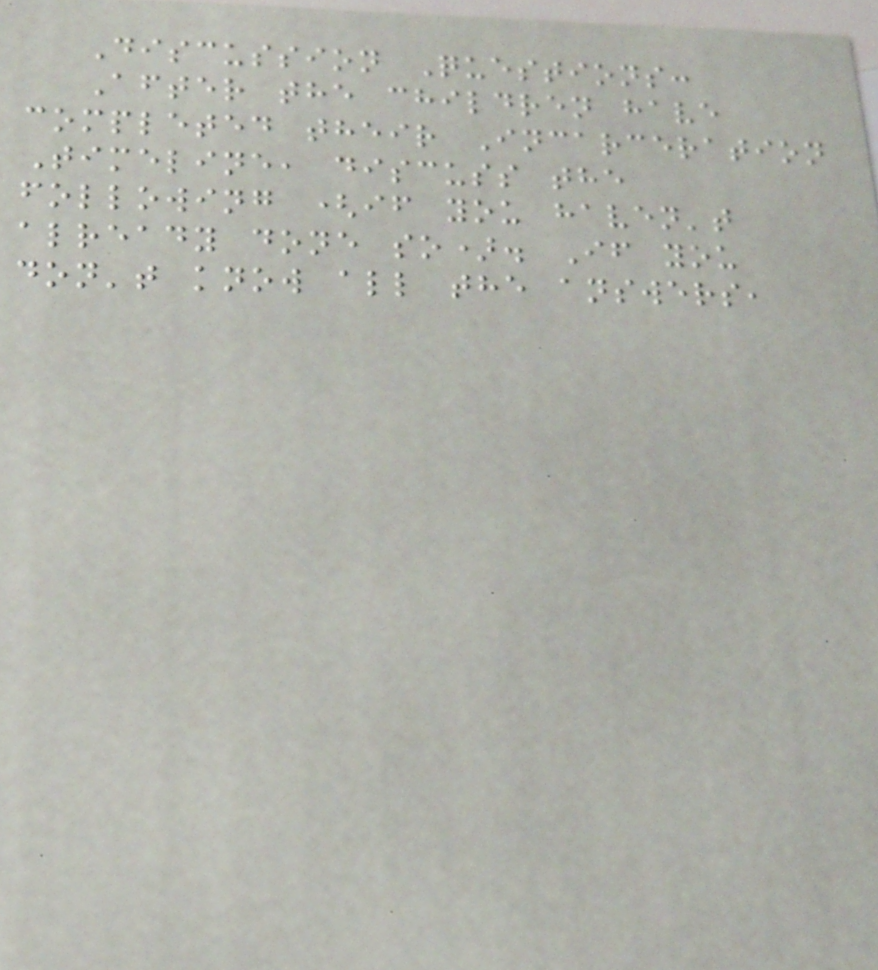Discussion Questions:
After the children have
completed their Incarceration
Timeline, discuss the
following (if you haven't
already done so). If you
don't know all the answers,
